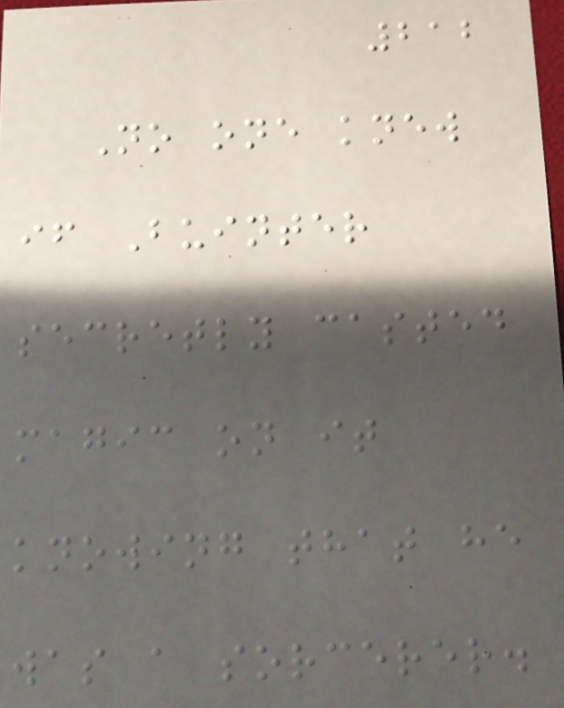212
No one knew
if Buinter
secretly casted
magic on it
knowing that he
was a sorcerer.
